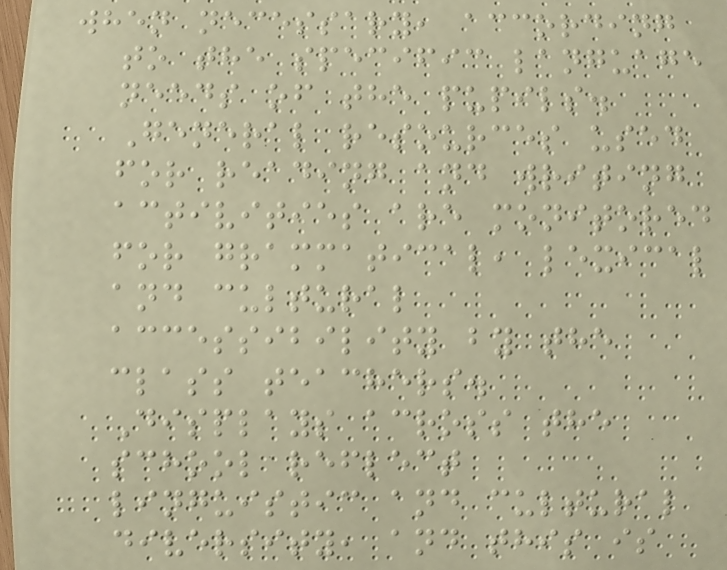when necessary, according
to the specific language
needs of the pupils.
General resources used
for reading and writing
activities are monitored
for grammatical, lexical
and cultural
accessibility by the
class teachers.
Displays across the
school reflect
linguistic and cultural
diversity, and this is
